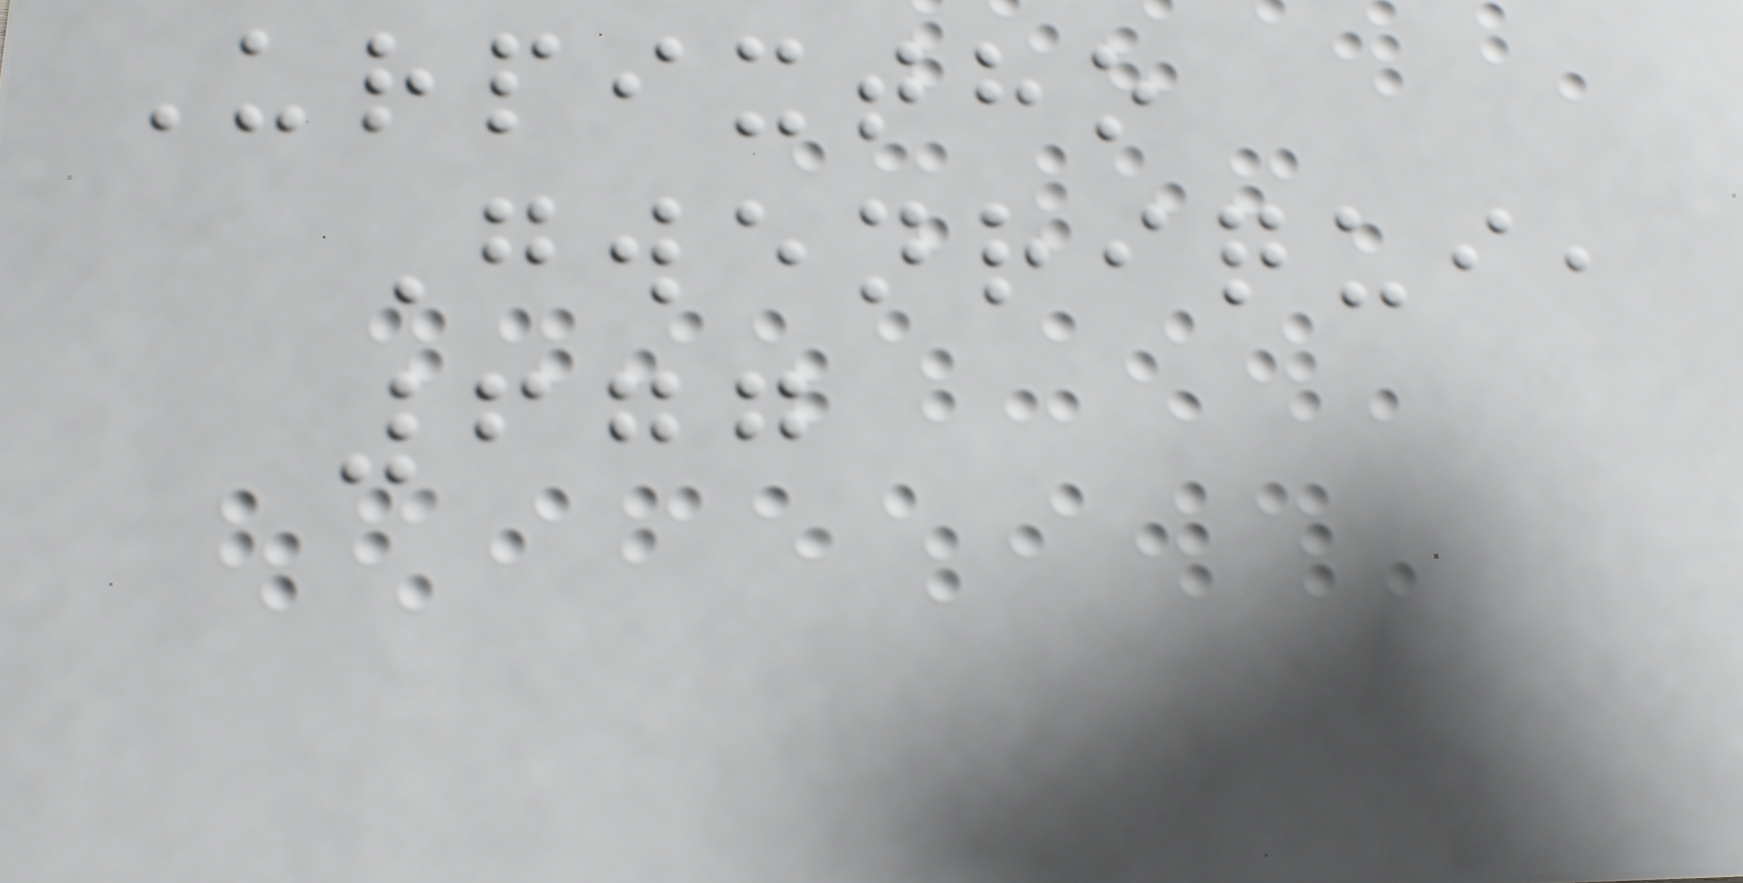Urpixtho
Gwenriqui,
677
